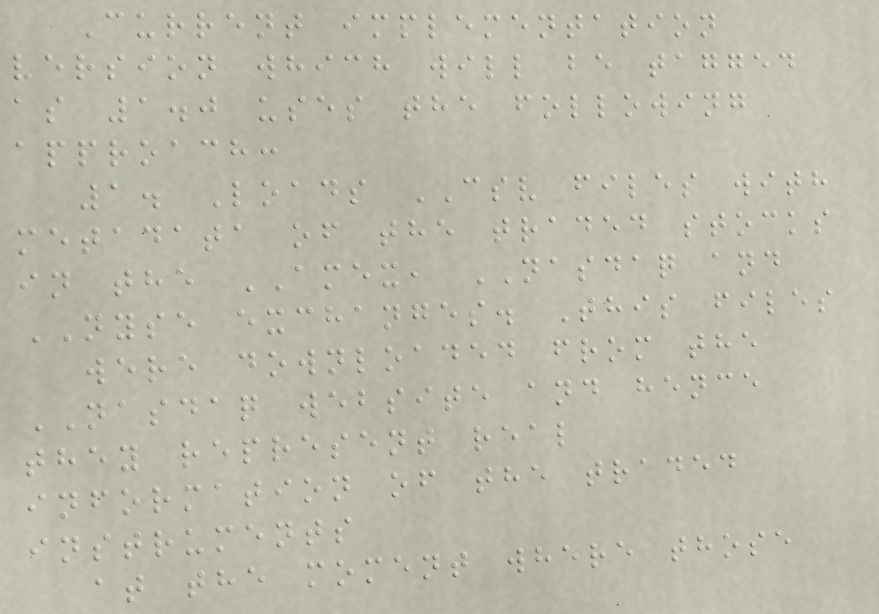Current implementation
version which will be tagged
as 1.0 uses the following
approach:
1. Loads CSV files with
metadata of the traded stocks
in the AMEX, NASDAQ and
NYSE exchanges. This files
were downloaded from the
NASDAQ website and hence
they represent real
information of the traded
instruments
at the moment where those
